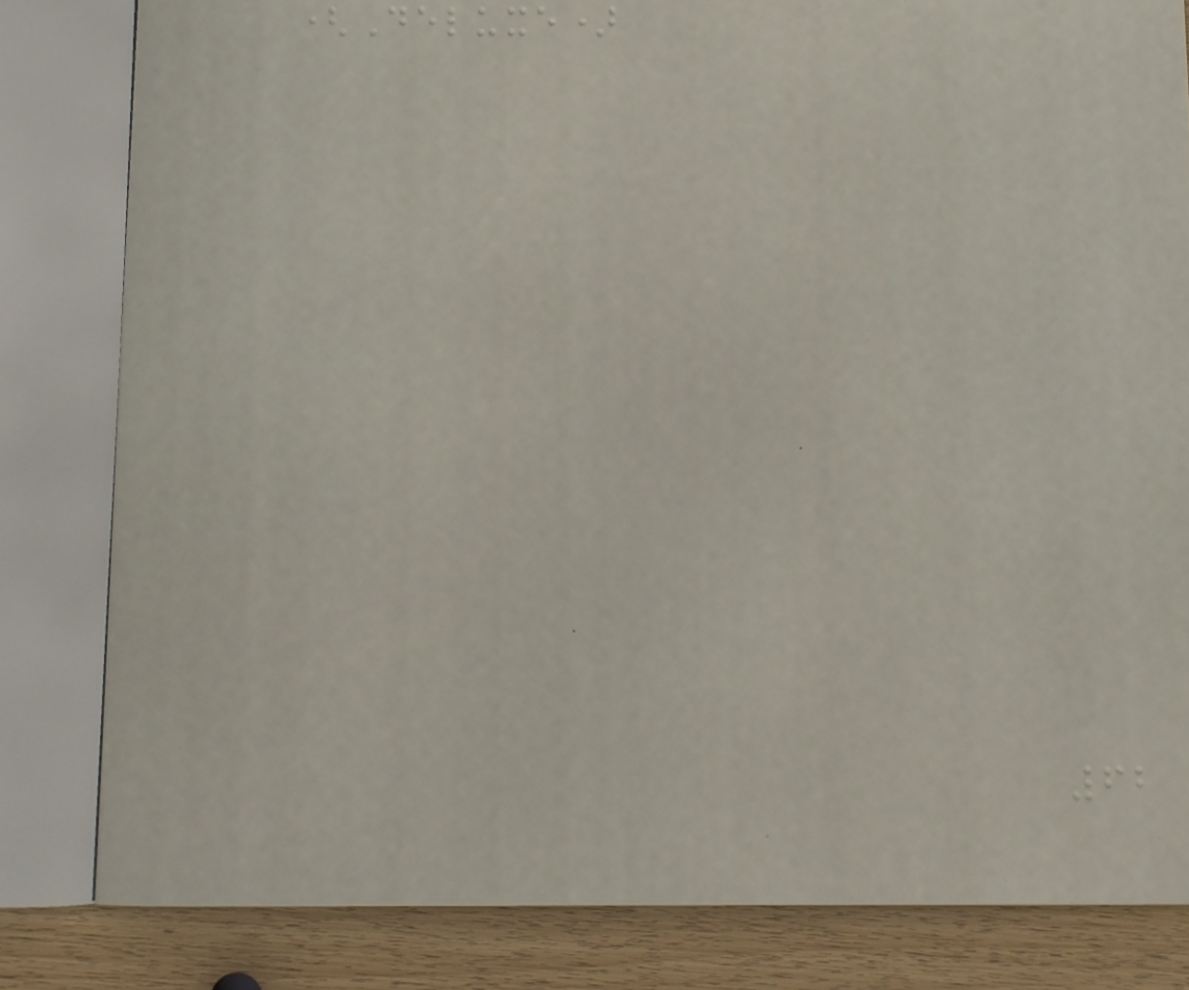(Deluxe)
62
